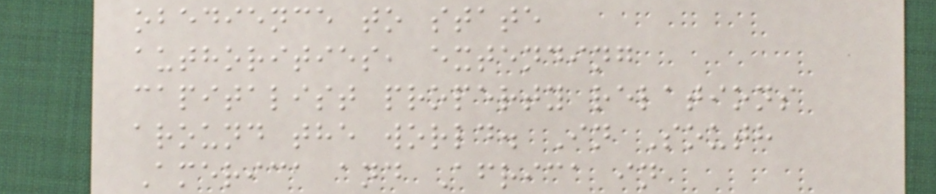obedience to state
authorities, extending
capitalist property relations
around the world. In South
America and Africa in
